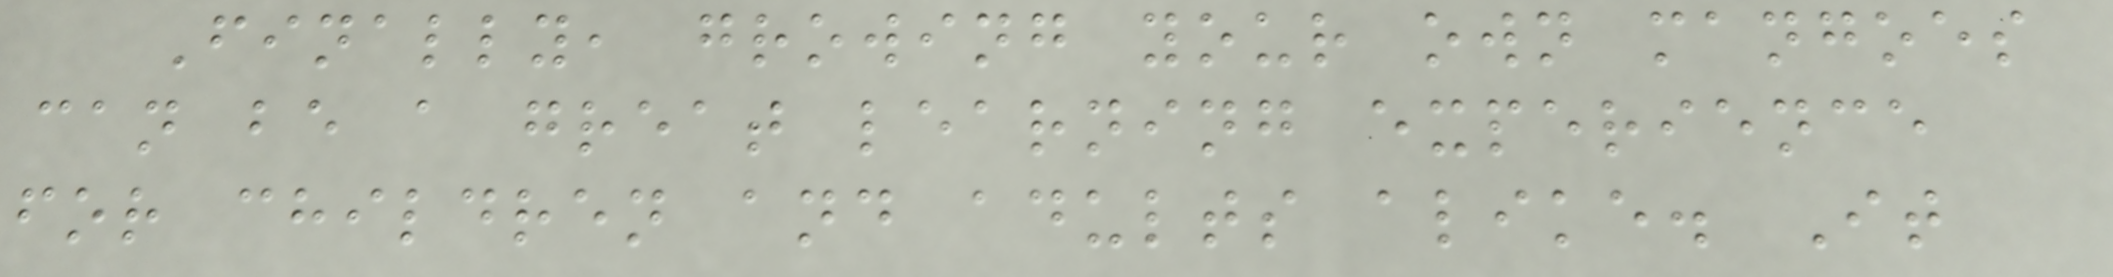Finally, growing your own mangoes
can be a great learning experience
for children and adults alike. It
